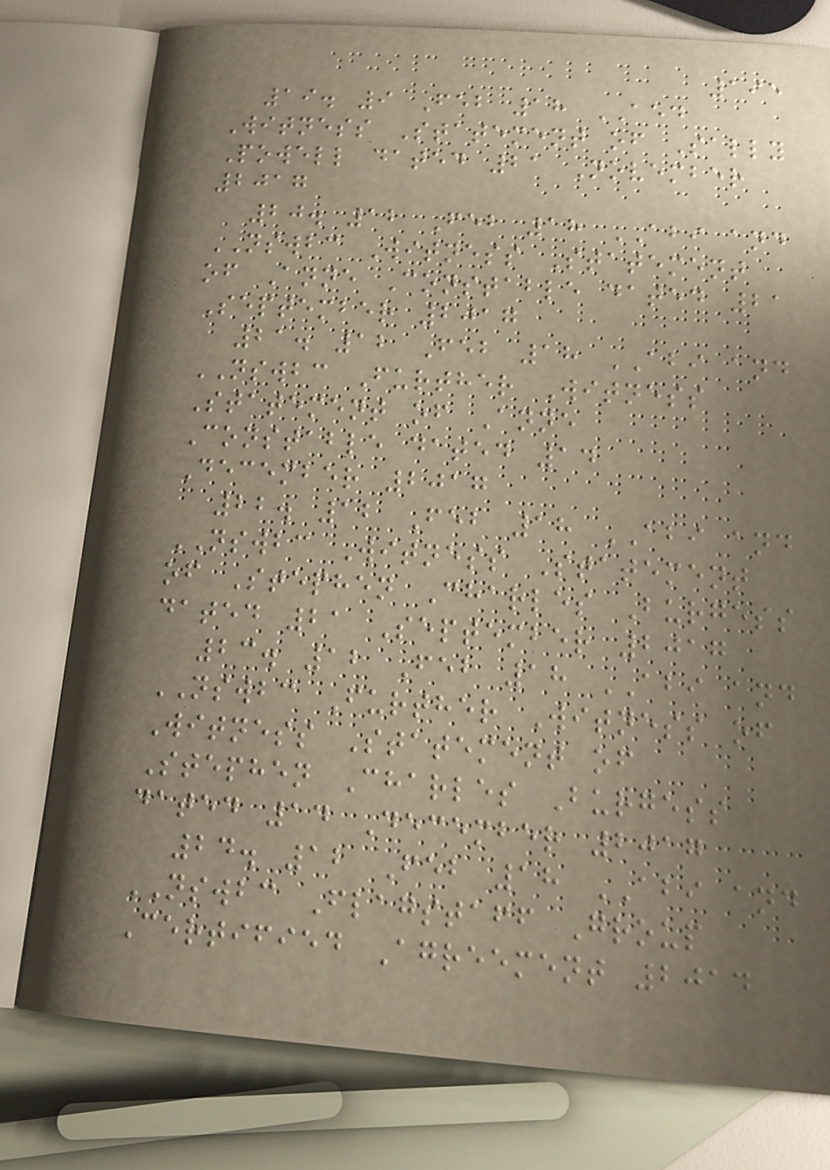195
19. 9 Feb 18 AED
Witness Statement of Sally
Powell dated 21 November
2017
20. 12 Feb 18 ABI and
NSWBC Witness Statement
of Anne Constable dated 21
September 2017
21. 12 Feb 18 ABI and
NSWBC Further Witness
Statement of Anne
Constable dated 14
December 2017
22. 12 Feb 18 ABI and
NSWBC Witness Statement
of Stephen Charles Burgess
dated 21 September 2017
23. 12 Feb 18 ABI and
NSWBC Further Witness of
Witness Statement of
Stephen Charles Burgess
dated 14 December 2017
24. 12 Feb 18 ABI and
NSWBC Flagstaff Group
Certified Agreement 2014
